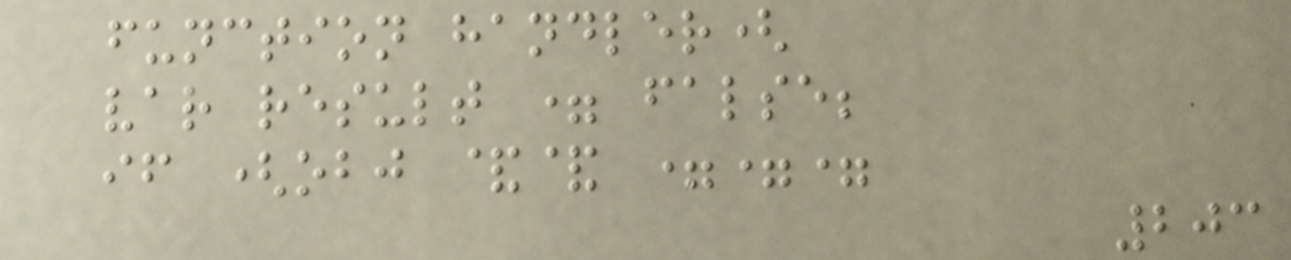function handler(
var result = false;
if (obj && ===
203
